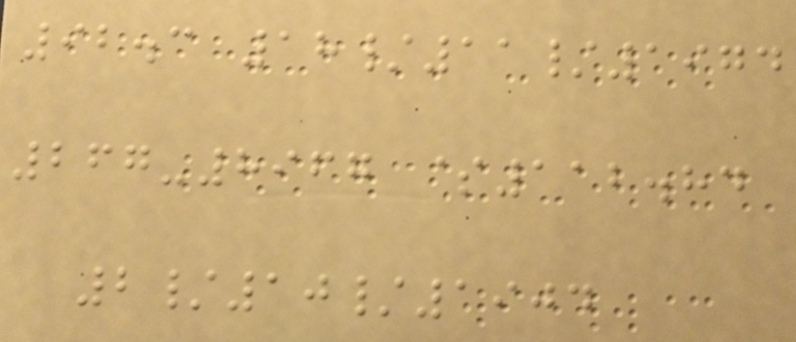92.3 18/11/1974
267-8967 $112.84
2/10/1904
